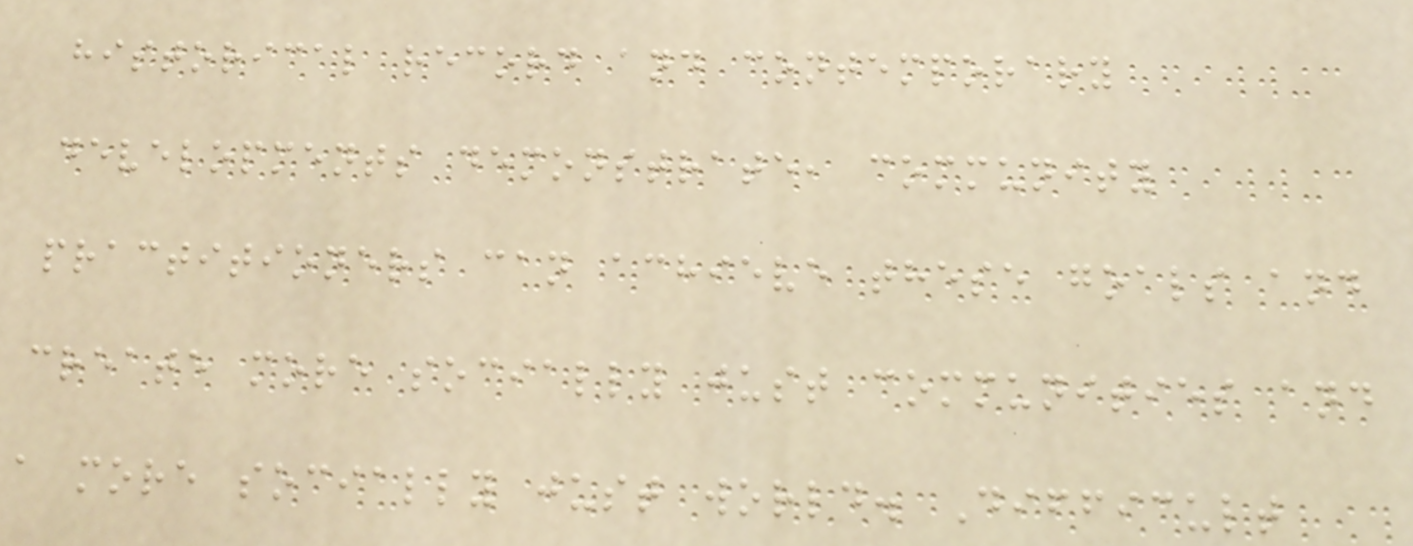historical record and contemporary
developments demonstrate, community
practitioners can achieve these goals and
create more socially just communities and
a more socially just world. Difficult
